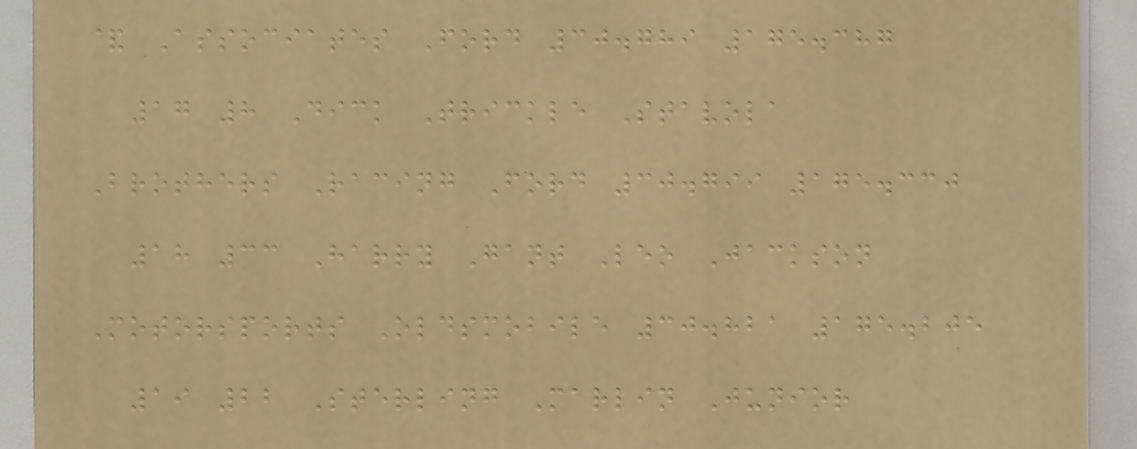& Associates Ford 30.789 175.387
17 8 Dick Trickle Stavola
Brothers Racing Ford 30.799 175.330
18 33 Harry Gant Leo Jackson
Motorsports Oldsmobile 30.821 175.205
19 22 Sterling Marlin Junior
